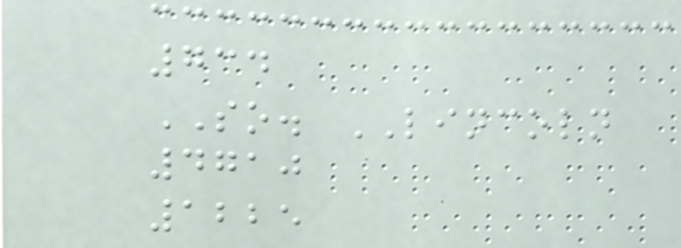734
SO. LINCOLN
4710
1225
